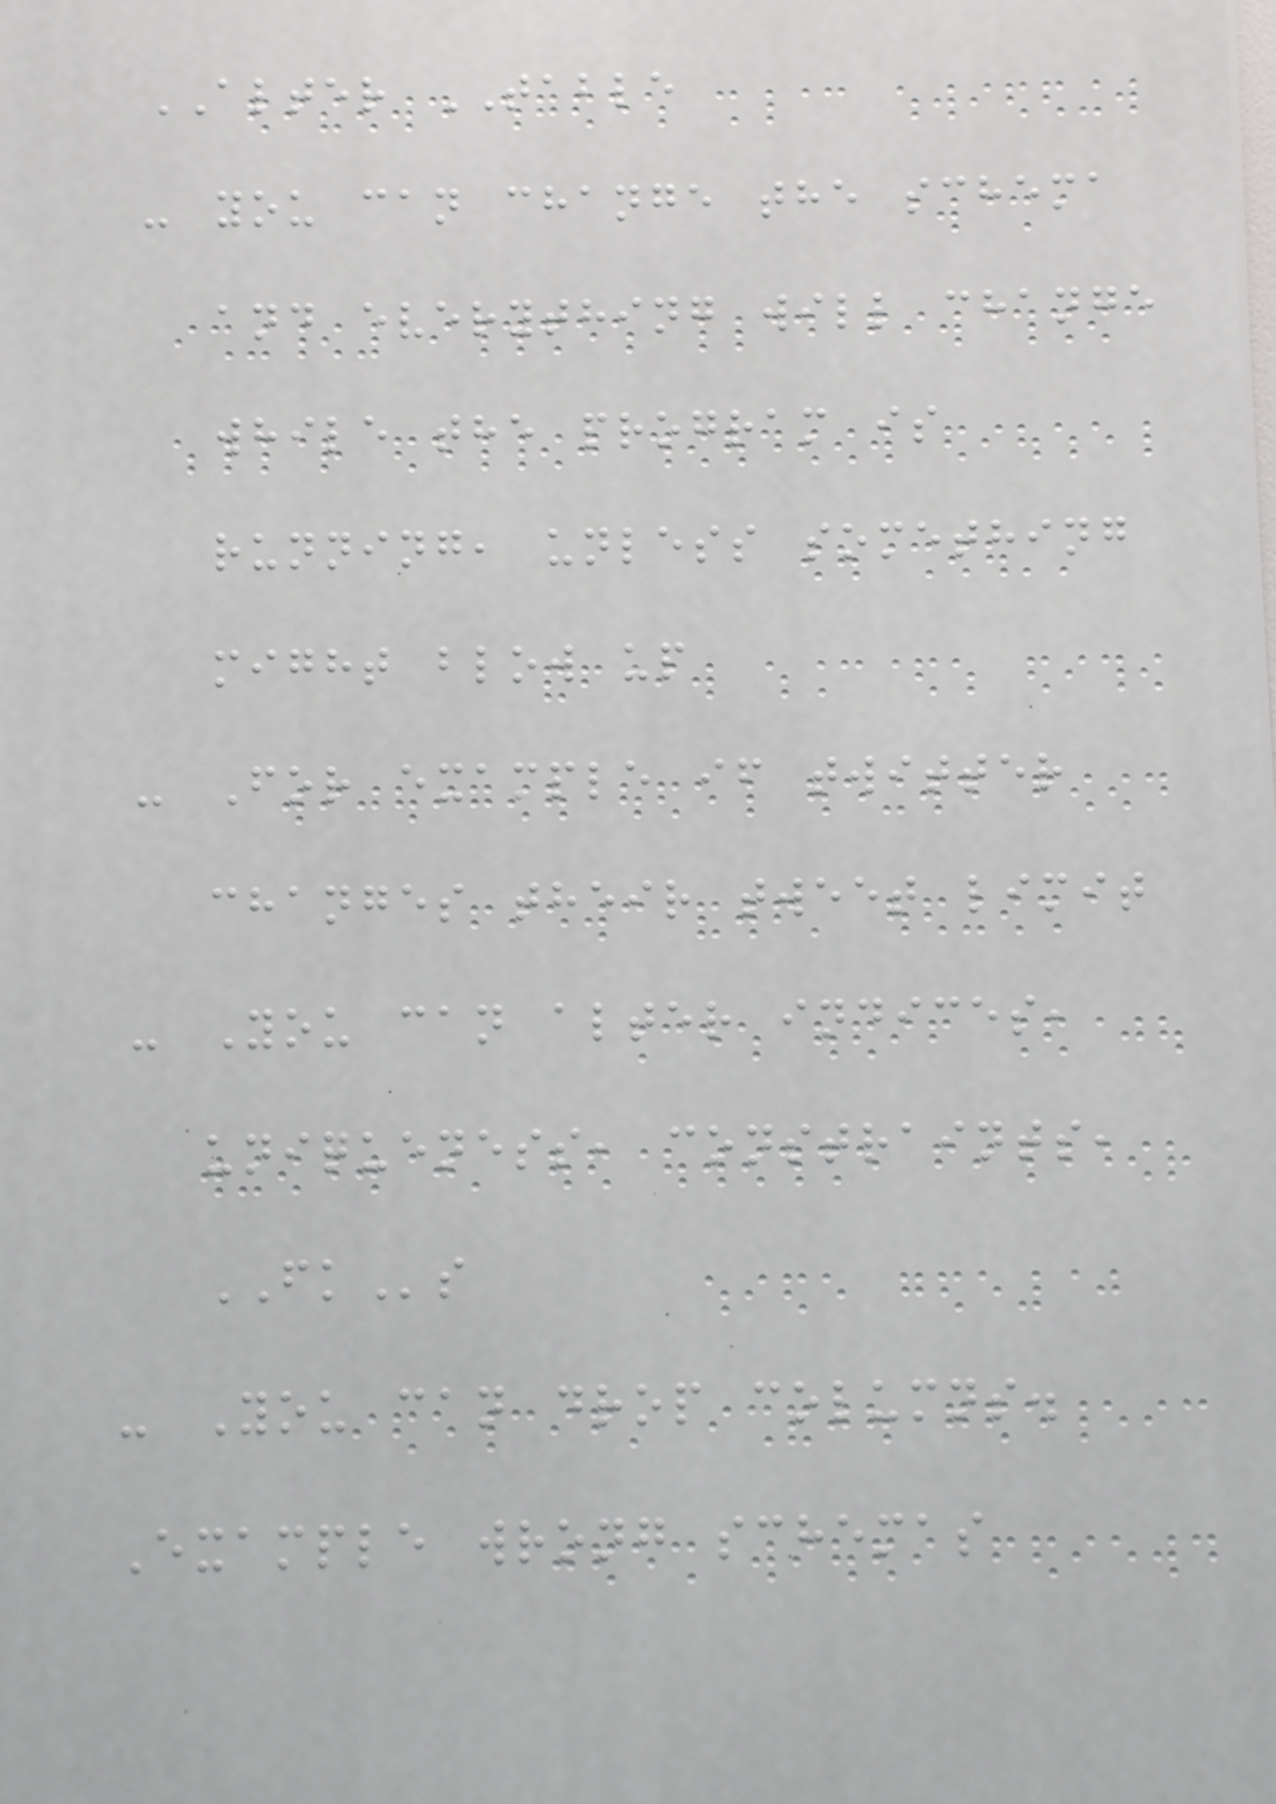ALTER TABLE
- you can change the schema
and everything will change
while the program is
running, unless something
might blow up
- For example if twitter
changes their tweet limit
- You can alter indices,
uniqueness, constraints,
FKs
- You can drop columns.
Example wrong schemas
